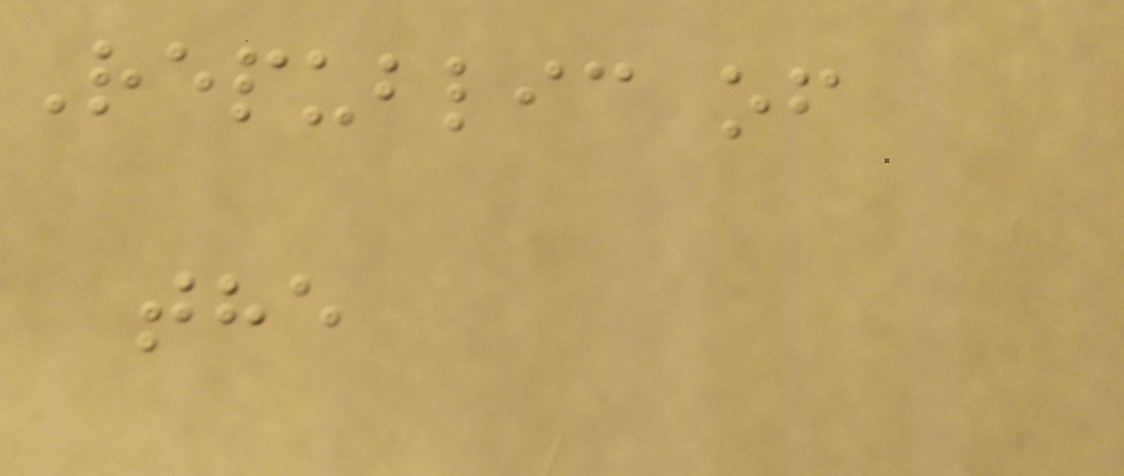Republic of
the
